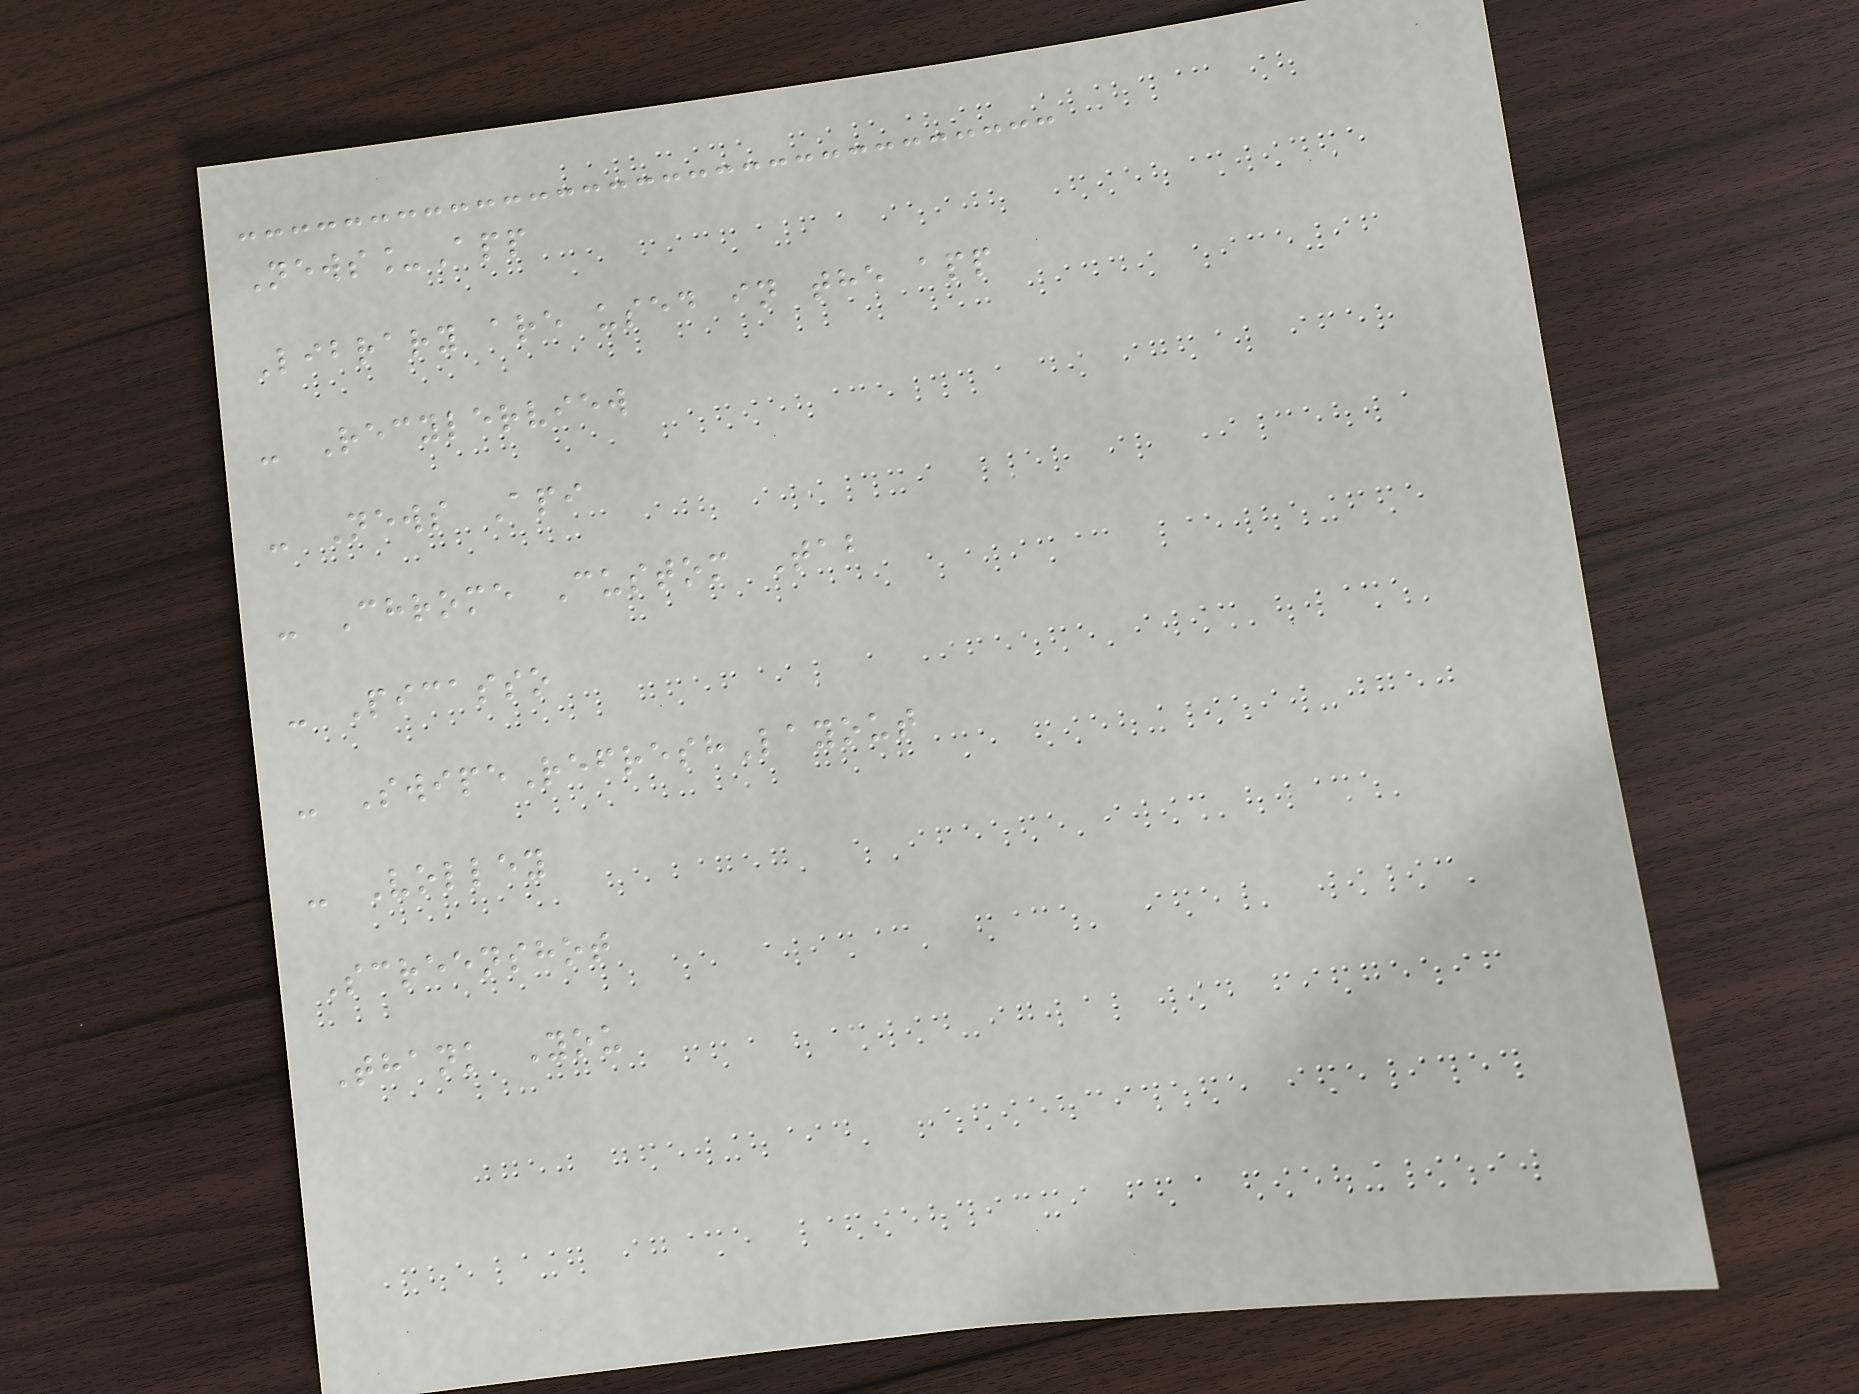News_App
Library are used in the app
- Recylerview
- News Api
- Chrome Custom Tab
- Picasso
- SwipeRefreshLayout
- Volley
Screenshot
Thank You
